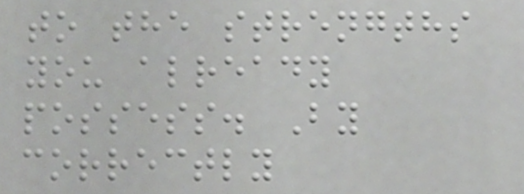to the strengths
you already
possess. By
correctly
